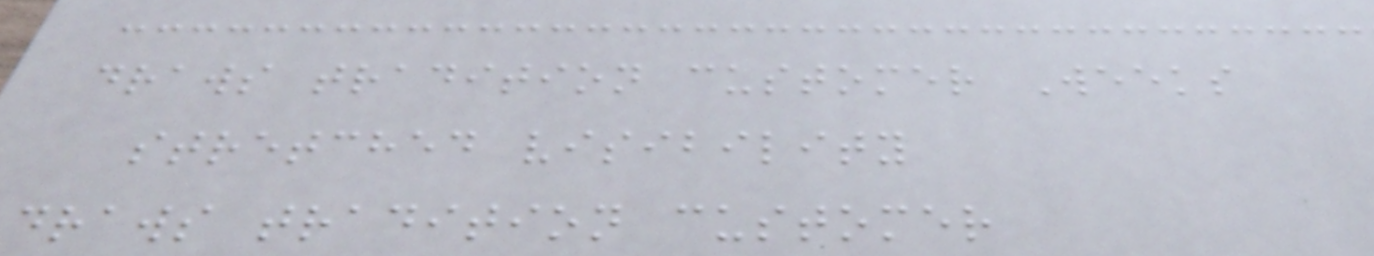draws tradition customer Weeks
stretched visibility
draws tradition customer
